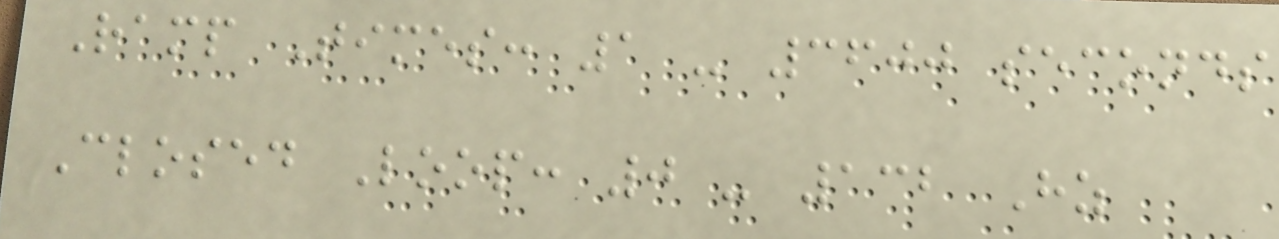Ramp Times: 1 - 3600 seconds
Closed Loop: 0 - 132 Hz
